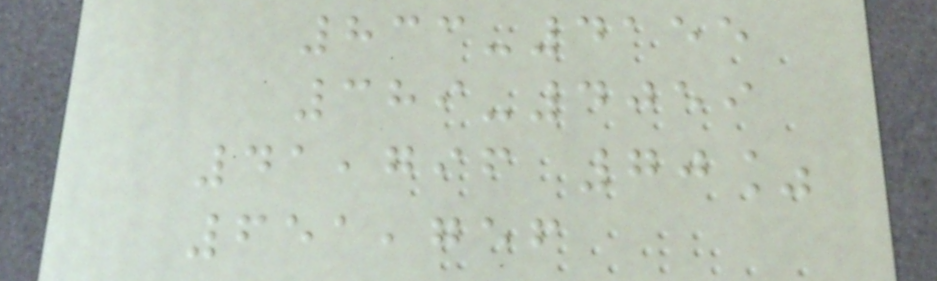833-4155
389-4059
41,796 70%
651,756
